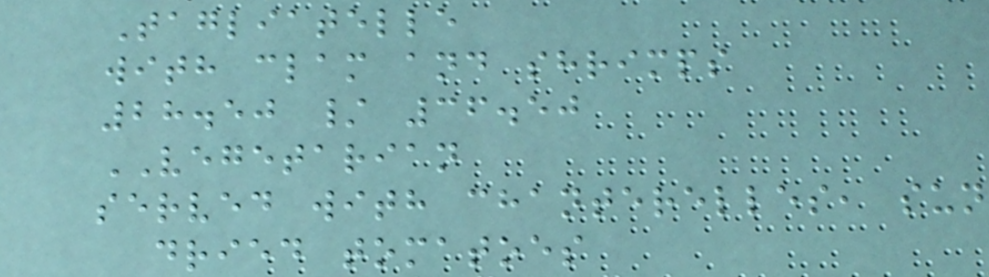Tagliatelle
with clam and shrimps
28.50 / 36.50
VEGETARIAN
served with chanterelles, sun
dried tomatoes
